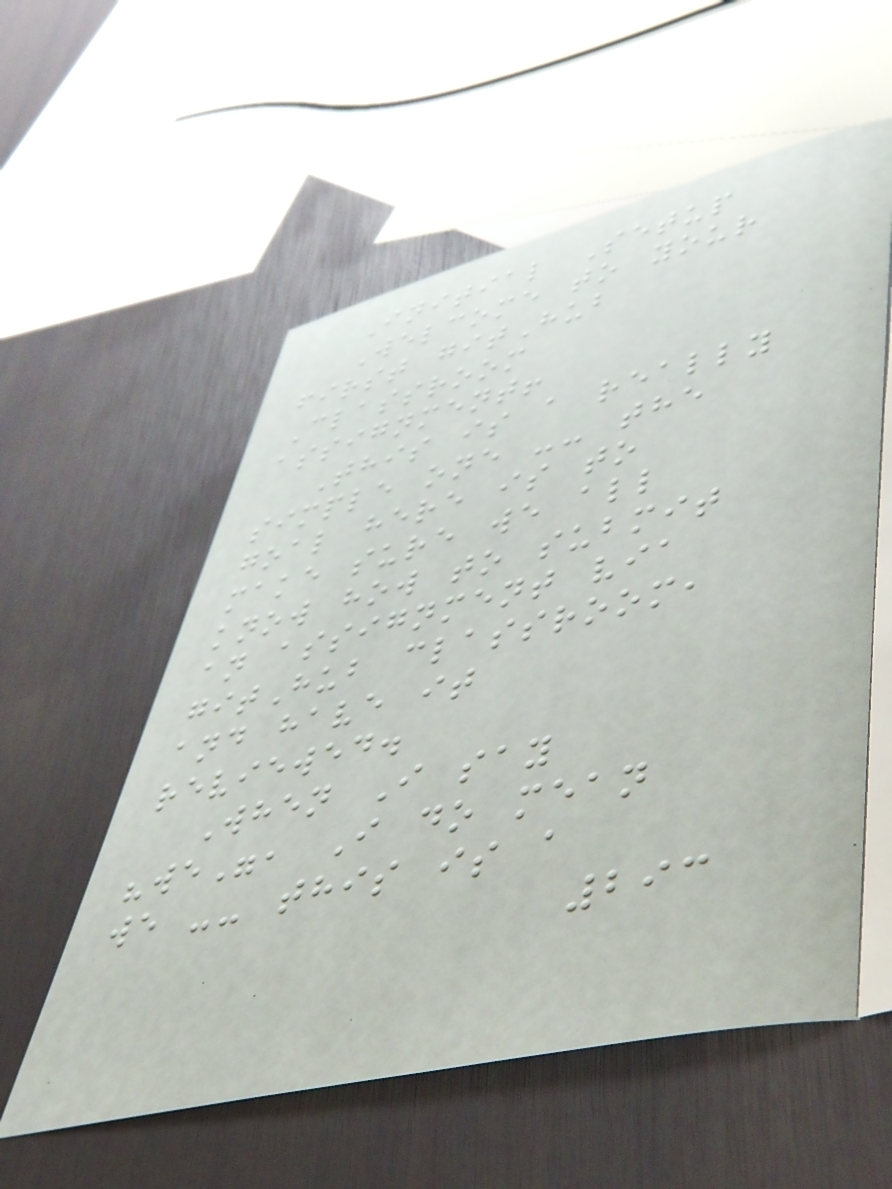Initial Setup
Welcome to your
first gitHub
Classroom
assignment!
This is a really
simple one -- the
goal here is to
make sure we all
know how to submit
an assignment via
gitHub classroom,
and have it
reviewed.
When I say
"we", I do mean
we -- this is a
293
